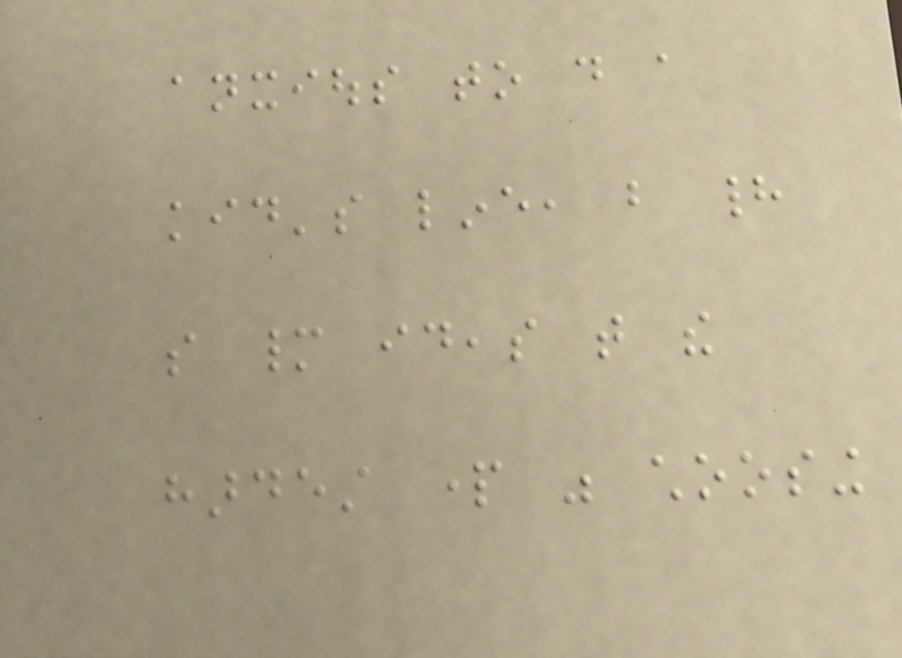anxious to do a
kid's line, but had
so many ideas that the
hardest part was choosing
